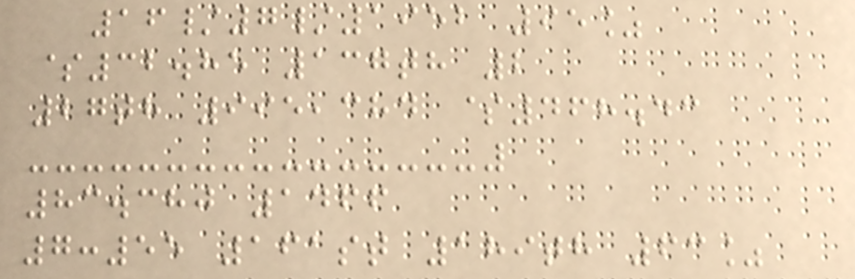16/7/1952 95%
$32.85 137th 2
27th 995,384 $468.43
83.380 1466
7:55 161st 189th 63%
